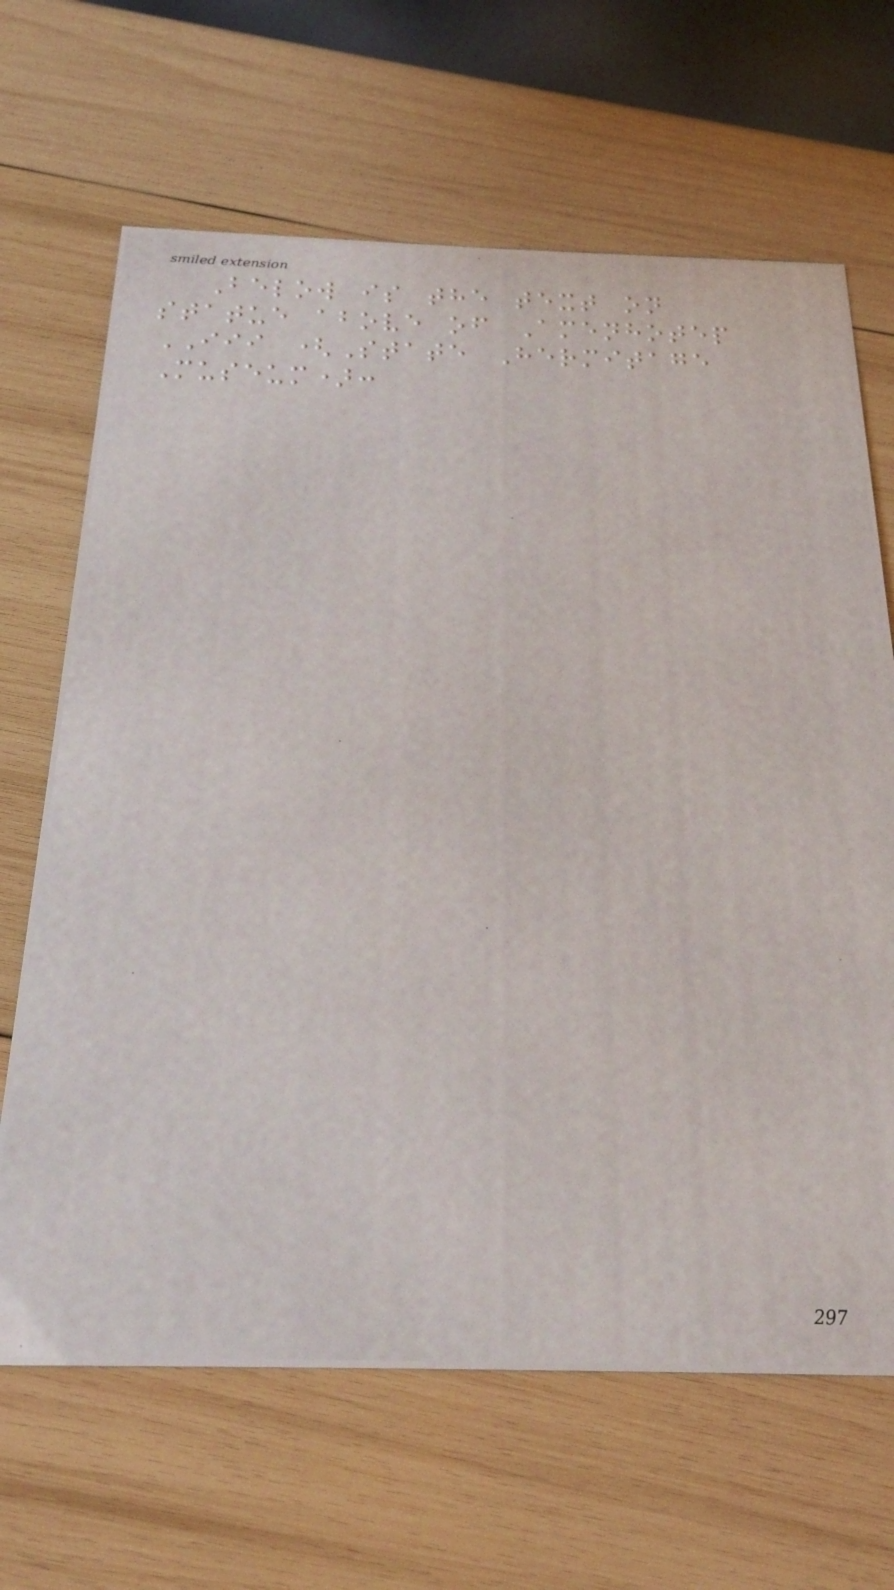Below is the text on
statue above of Amenhotep
III (State Hermitage
Museum):
